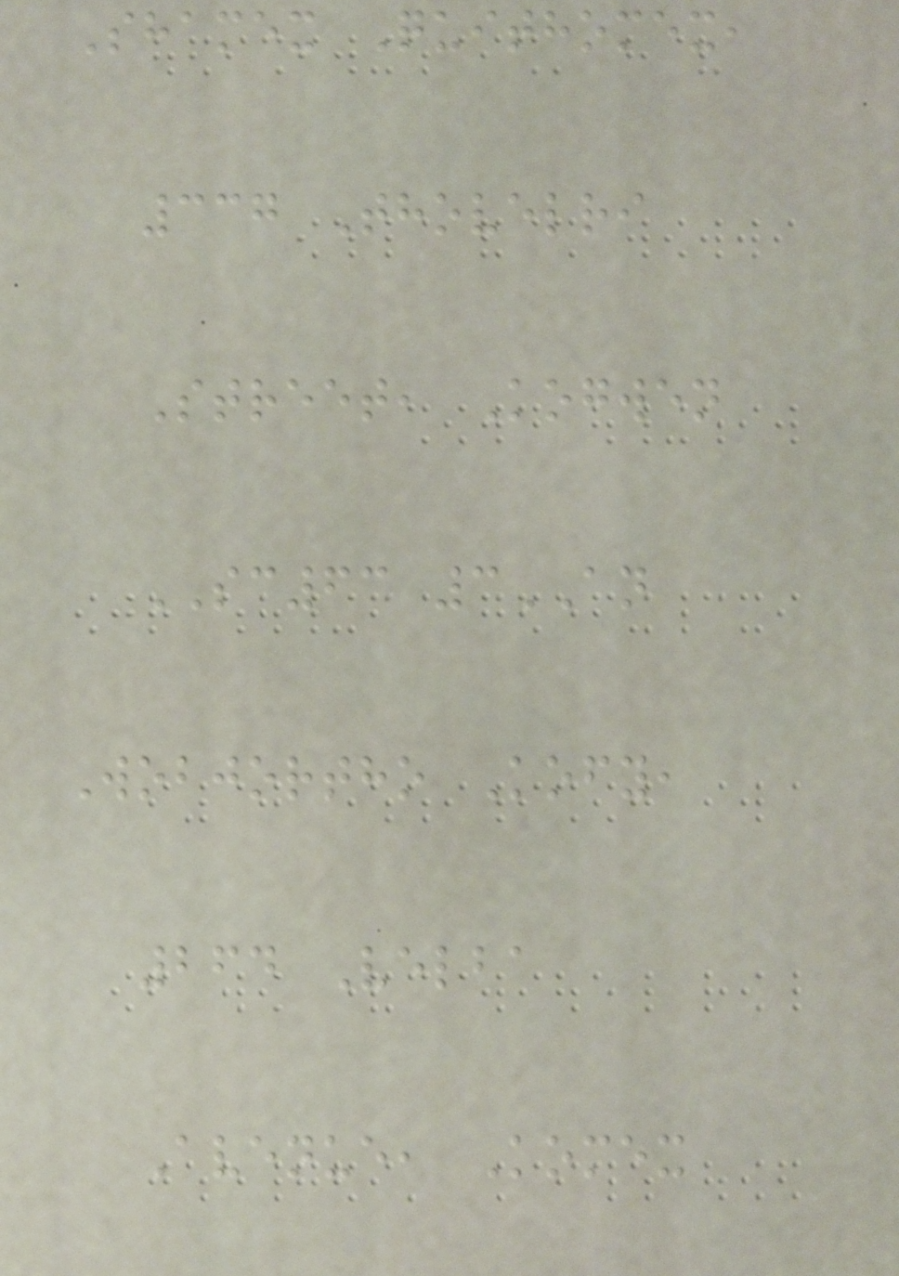Shamex Quithomex,
337 Thovelri
Street, Kogwen
SC63 3AN
Wobjortho Kofy,
264 Velba
Avenue, Komex
